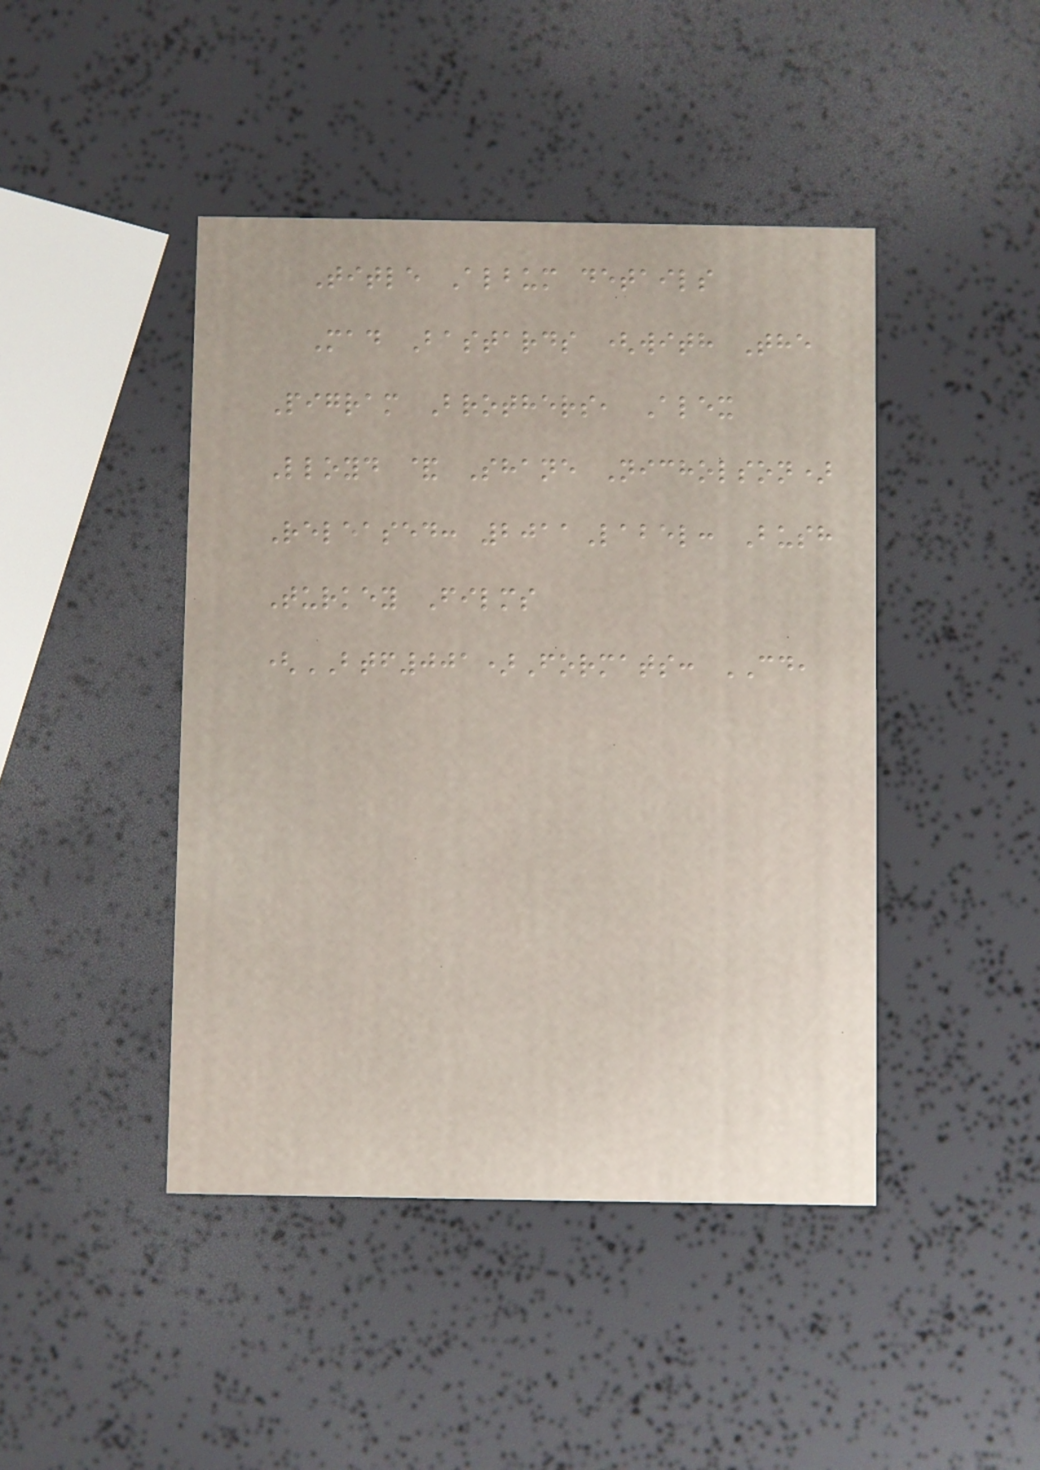Title Album details
Mad Bastards (with The
Pigram Brothers, Alex
Lloyd & Shane Nicholson)
Released: 2011Label: Bush
Turkey Films
(BTF001)Formats: CD,
